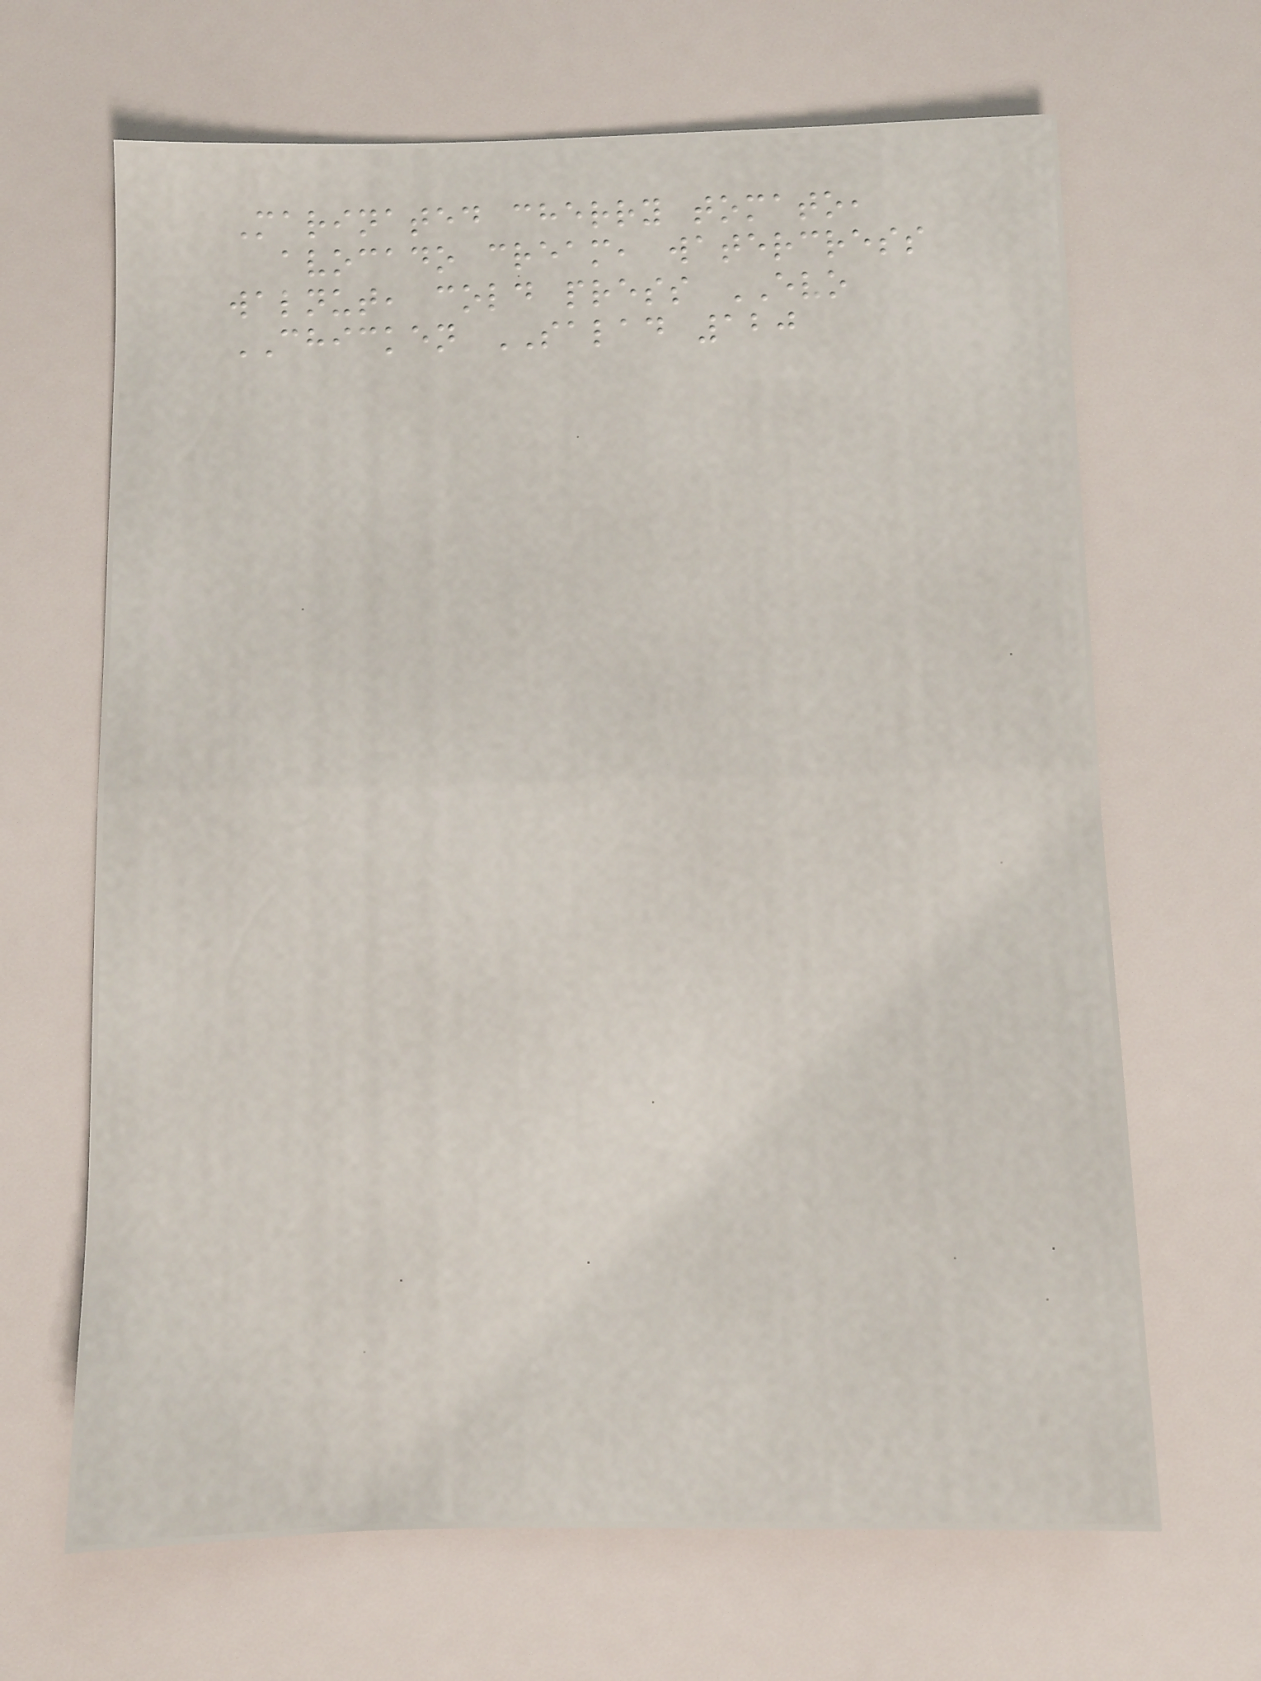Marinated cherry tomato,
avocado cream, watercress
walnut, cold press EVO
CHICKEN SALAD 120
